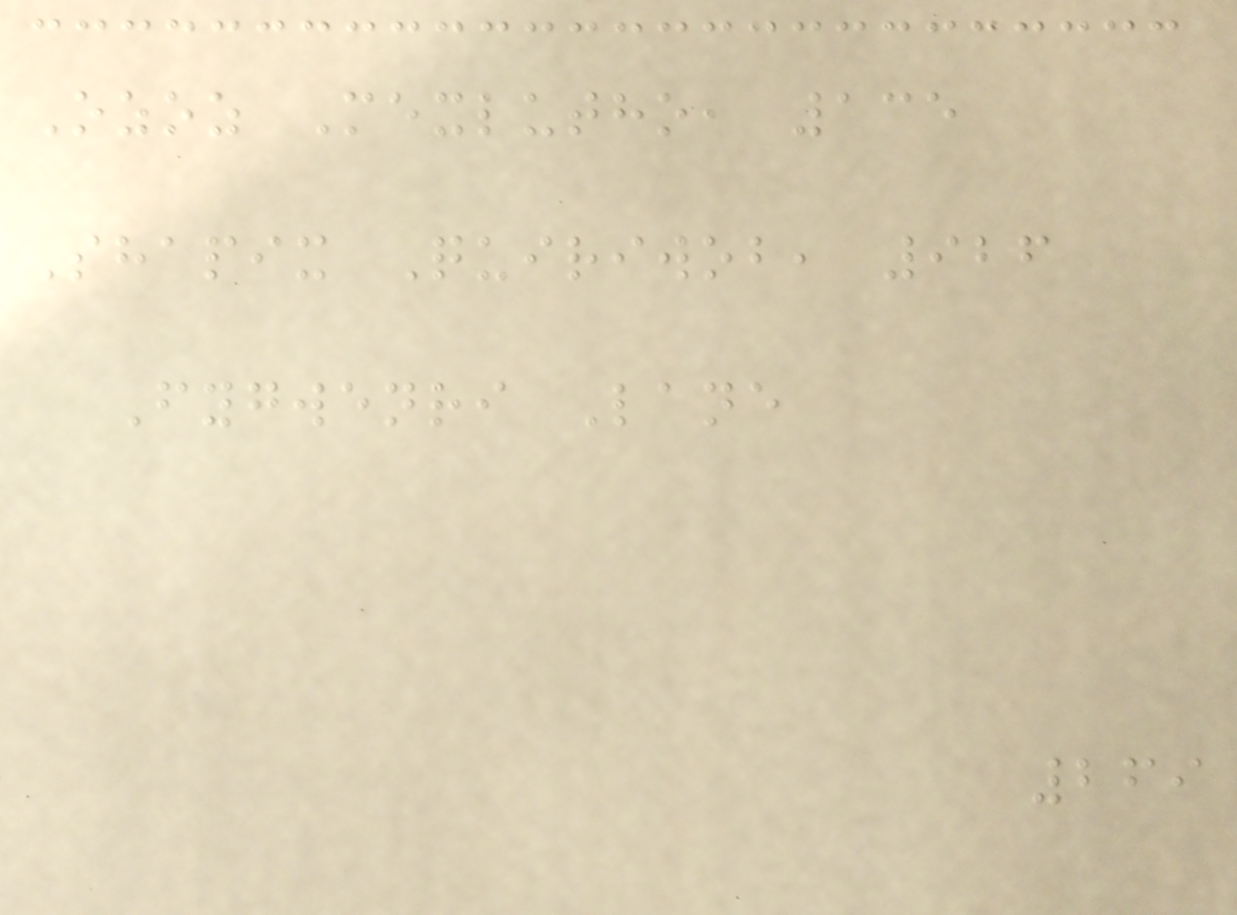Ozoz Mexlutho, 135
Shapix Quiriwob, 926
Fygwenri Lane
269
